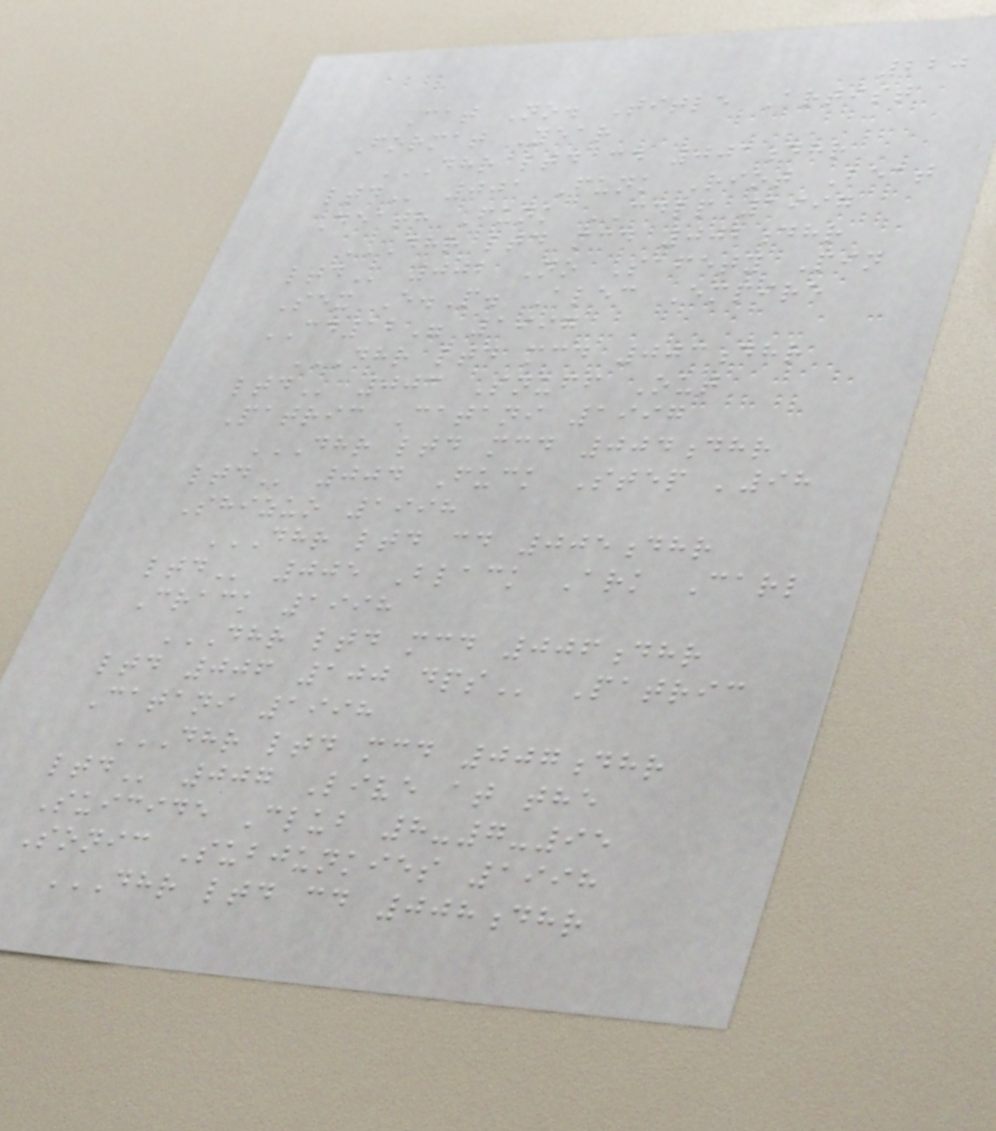220
Cat No. Title Artist
Format Year
DHR LTD CD 001DHR
LTD 001 Funk Riot Beat
Death Funk CDLP 1997
DHR LTD MCD 002DHR
LTD 002 No Safety Pin
Sex E.P. Alec Empire
CD12" 1997
DHR LTD MCD 003DHR
LTD 003 Snuff Out
Patric Catani 1997
DHR LTD MCD 004DHR
LTD 004 Fuck Step '98
Shizuo 1998
DHR LTD CD 005DHR
LTD 005 Black Ark Carl
Crack 1998
DHR LTD MCD 006DHR
LTD 006 100 DPS Patric
Catani 1998
DHR LTD MCD 007DHR
LTD 007 Live at the
Suicide Club 8-7-95
Sonic Subjunkies 1998
DHR LTD CD 008DHR
